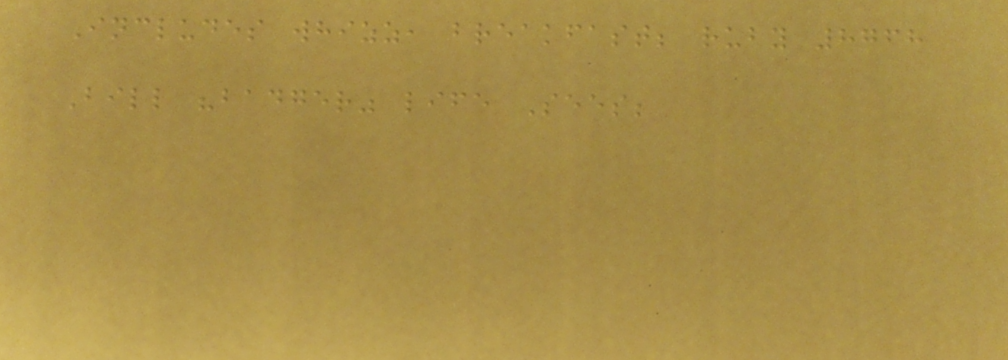Includes whizz, breakfast; ruby 8768
Bill "badger" life Sees;
